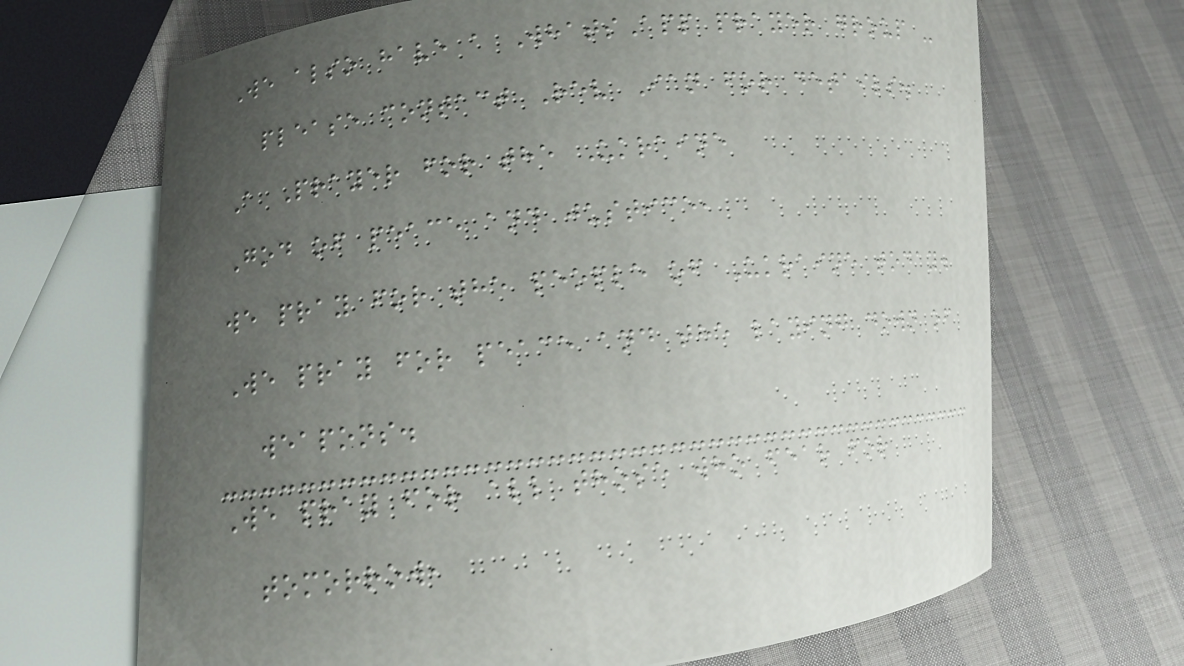We also have a WhatsApp prayer group -
please contact Rev Ian for details.
A Prayer for the Ukraine
God of peace and justice,
we pray for the people of Ukraine today.
We pray for peace and the laying down of
weapons.
We pray for all those who fear for
tomorrow,
